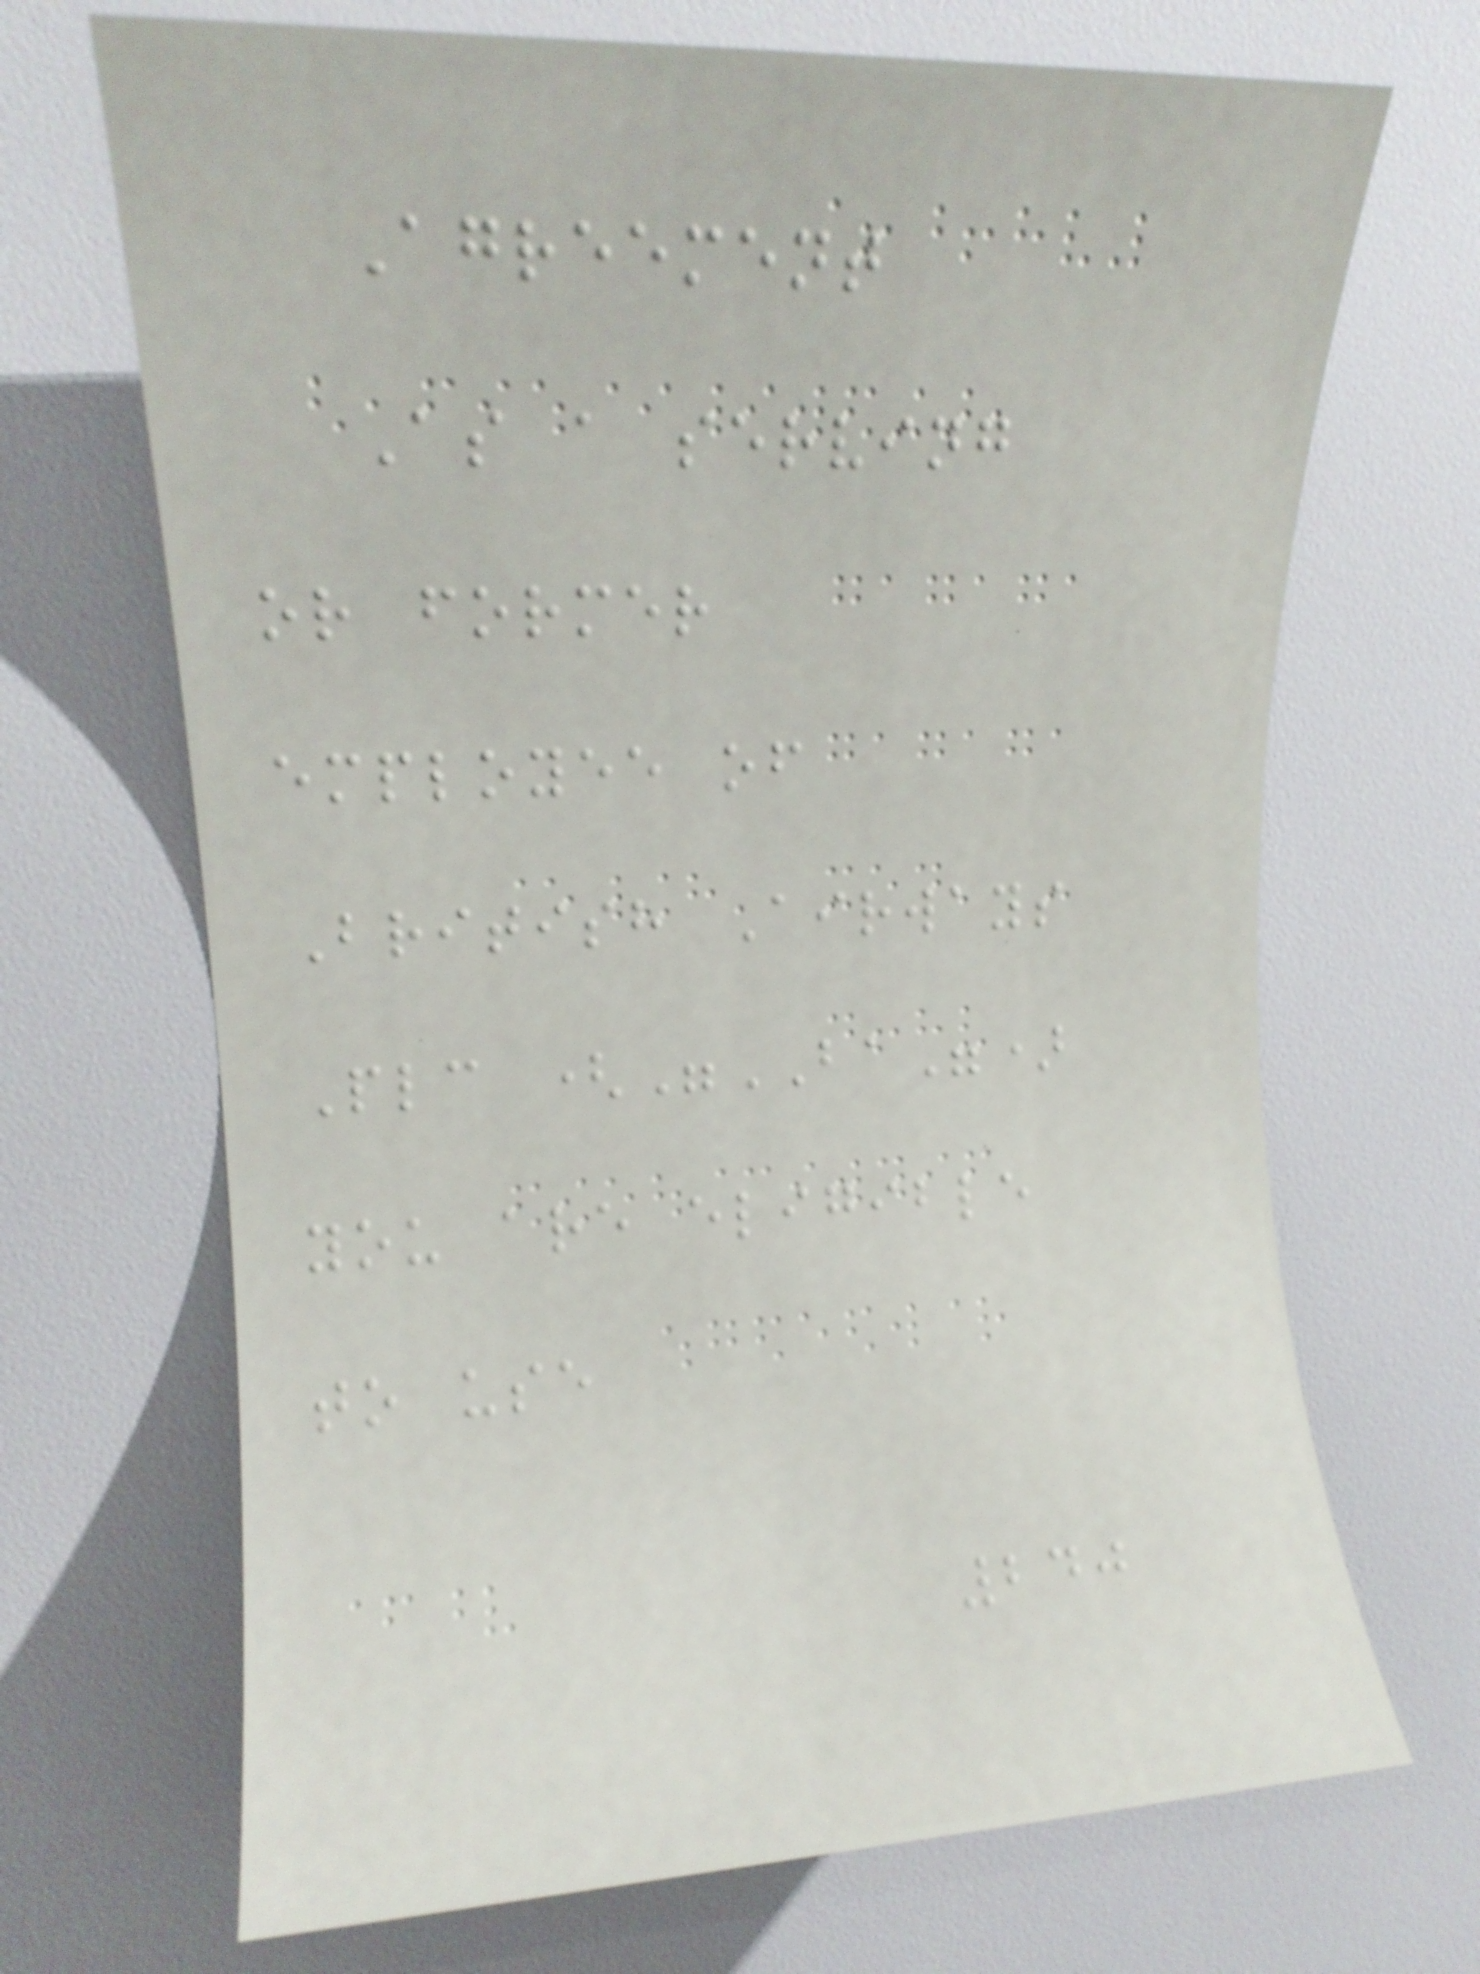Agreement
As a serving
or former
employee of
British Airways
Plc ("BA")
you are eligible
to use
240
